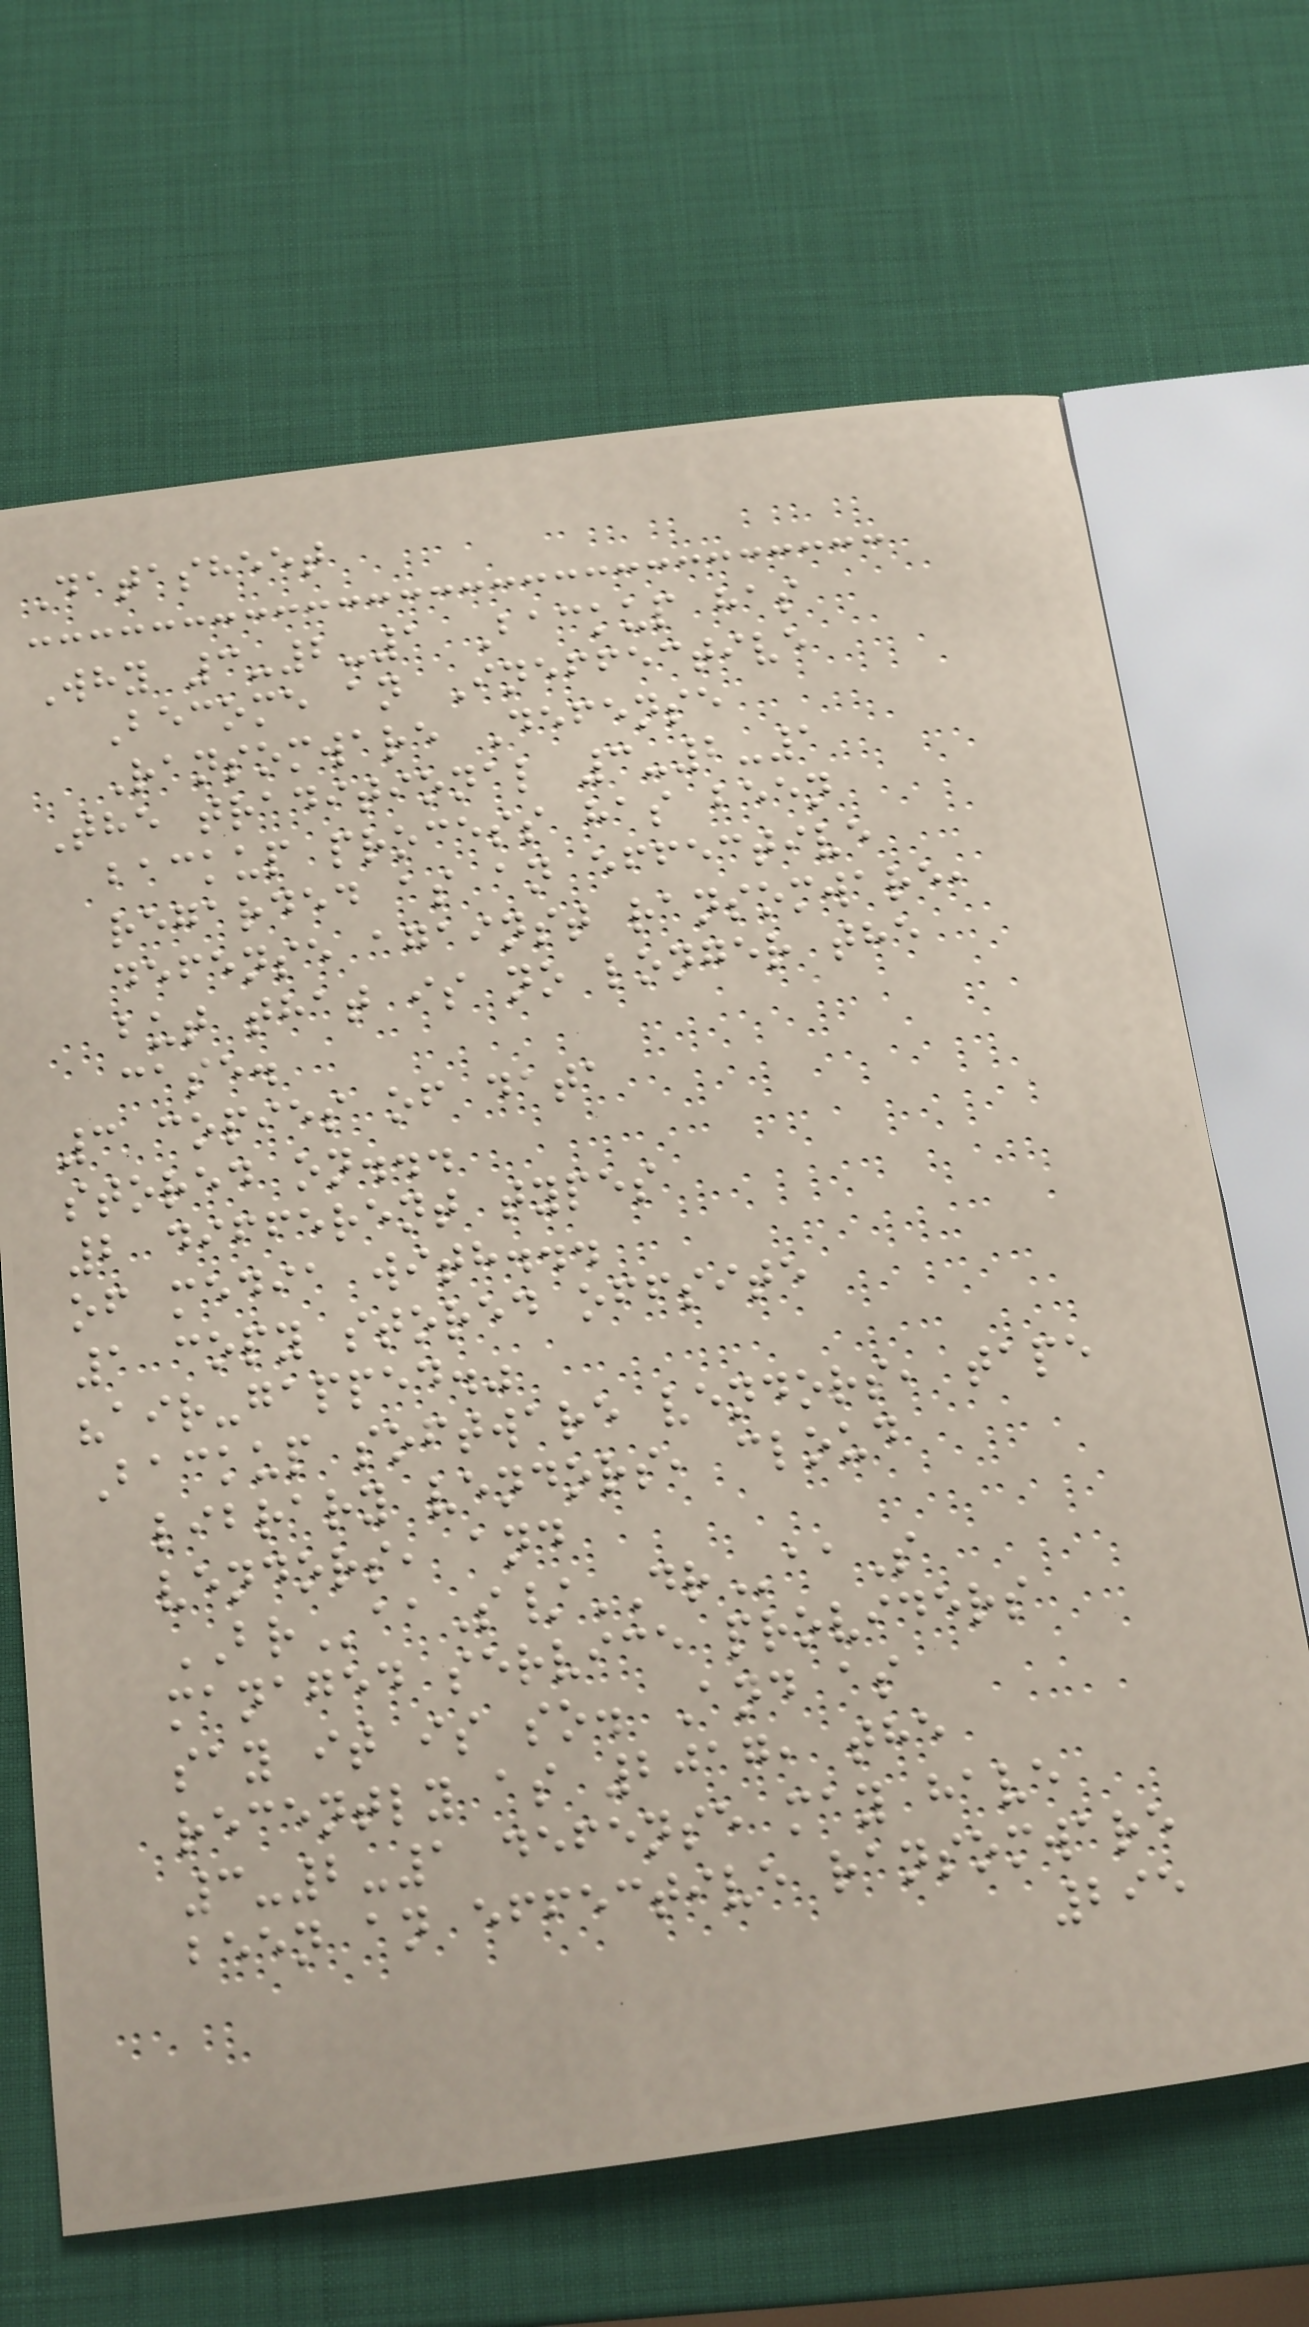Datasheet
Why 3-2-1 Backup has
Become an Ineffective
Ransomware Defense
The traditional 3-2-1
backup process has been
regarded as an effective
defense against ransomware,
but that is no longer the
case.
3 copies of data
stored on...
2 different types
of media with...
1 copy stored offsite
"air-gapped."
Backup software vendors, tape
library vendors, cloud
vendors, and
BRaaS/DRaaS
managed service providers
say it is so. And as
recently as 2017, the
3-2-1 defense may have
been an effective ransomware
295
